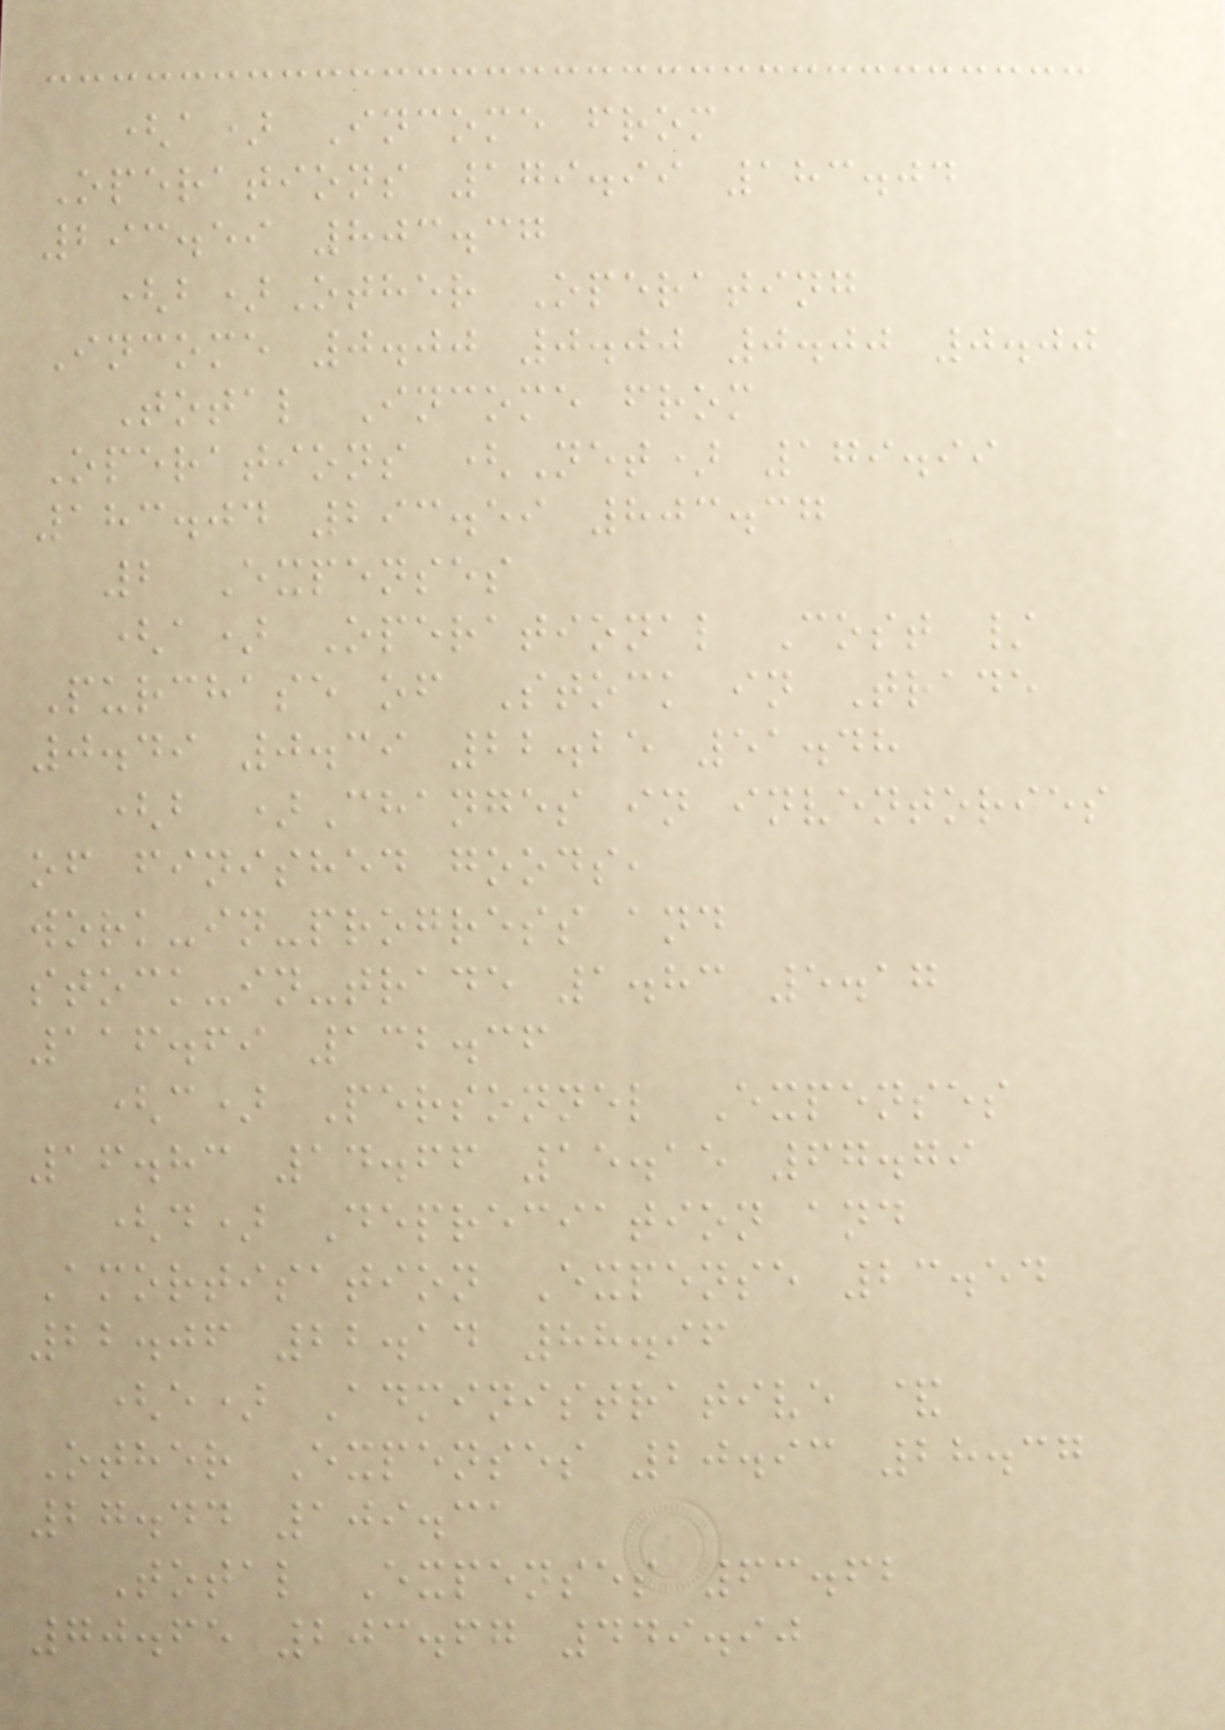(a) Income from
Operations 179.99 183.04
293.59 803.37
(b)Other Operating
Income 0.00 0.00 0.00 0.00
Total Income from
Operations (Net) 179.99
183.04 293.59 803.37
2 Expenses
(a) Operational Cost /
Purchase of Stock in Trade
0.49 0.39 22.25 51.48
(b )Changes in inventories
of finished goods,
work-in-progress and
stock-in-trade 1.83 5.17
116.69 132.36
(c) Personnel Expenses
16.83 14.66 15.15 67.79
(d) Depreciation and
Amortisation Expense 23.54
22.06 22.14 88.96
(e) Administrative &
Other Expenses 20.93 28.37
27.44 109.31
Total Expenses 63.62
70.65 203.67 449.90
